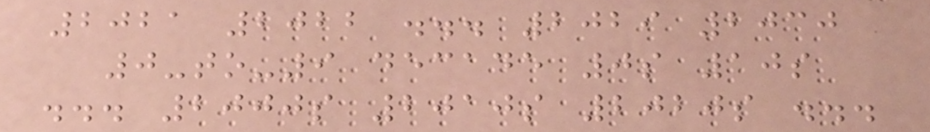2021 2022 ... 2029 2030
0-to-9 decade 0s 10s
... 2000s 2010s 2020s ...
